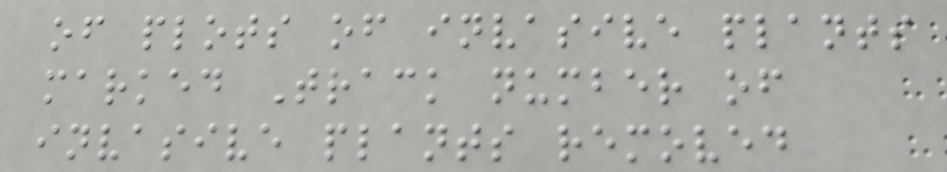of plots of invasive plants
marked Track number of
invasive plants removed
